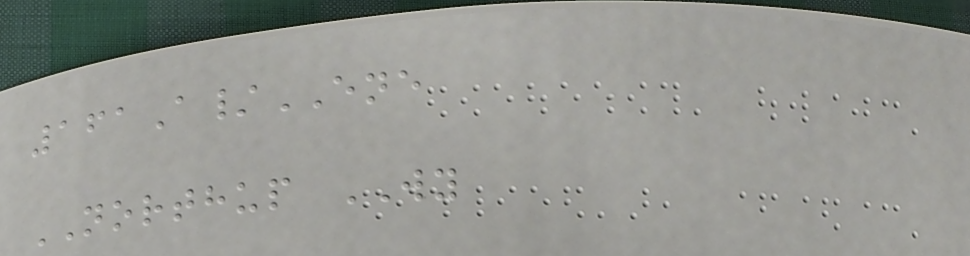161A/ENE
NORTHUP WY
